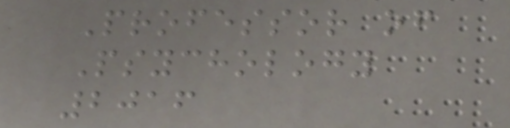Professor of
Psychology
2016
